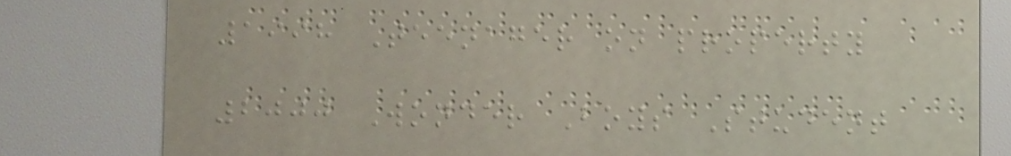1998 Teenager on property
2000 Wonder Boys Student
